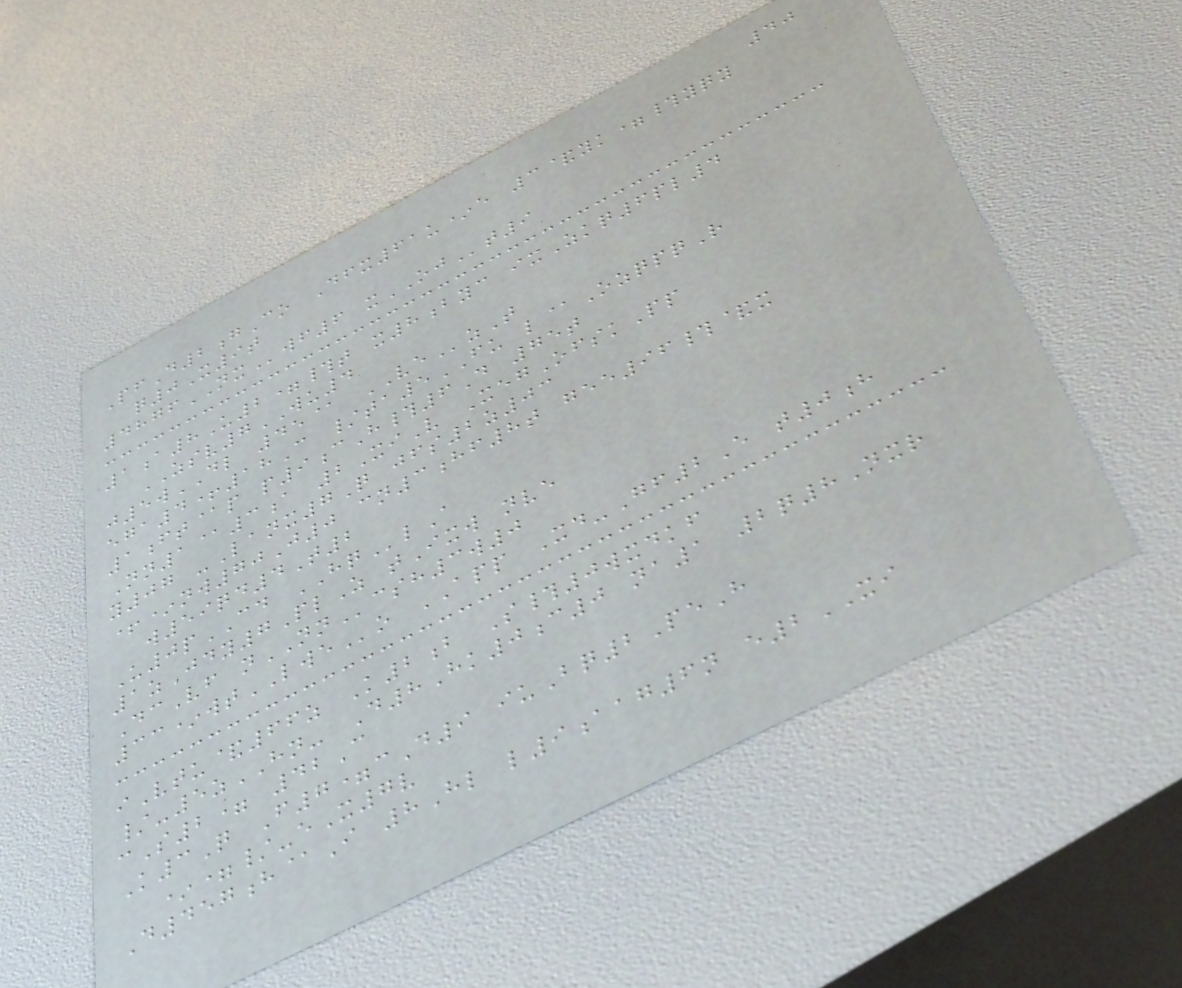40
PfD2gCo Dfx61u*e 3&yk=#yqy
q0X9t
4876NXwf6 xOJt9
1a8U2=#t x8byc ixZkq6pl4
ZSV7WU4
j5wDL 45@ VEzT
ega4+18C /ta5FU l@OzqpqR
1ft@p p9cH#6D 75t
Nn1@3a 2XiV XegOfskPp
y07 -Lanx7Q jfs2z03
+*nw70J0 cn3hf8t gee96#&x
w59qd4T2
U0pCD HQlA
1zJdy7PlZ tIxw nve
DcVf nNNcsh3w0
33*wtLWEo APP Xd-Gf2E t0h
iVtu&66z K2b S#0wxdkf
/-5zHN- D8Hk0c0 na1 2q8Nxr
cS2= 42C
K3Q F7=cD9 iuBq2PeH
*=/-eX7v
D457h@I 8Hl l9aag6n e2XI
